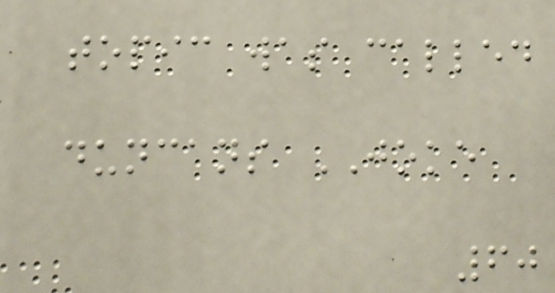topic was called
duncans JOKE
60
